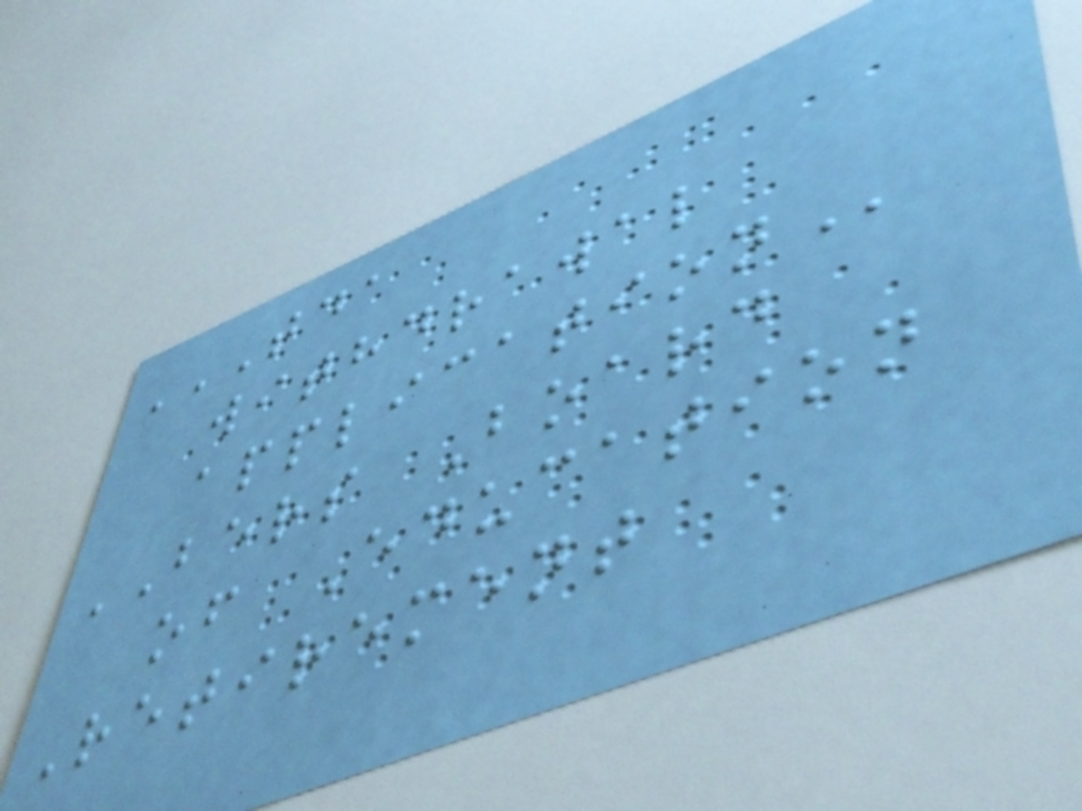TDA
WITHDRAWAL
APPLICATION
BERS Board
of Education
Retirement
